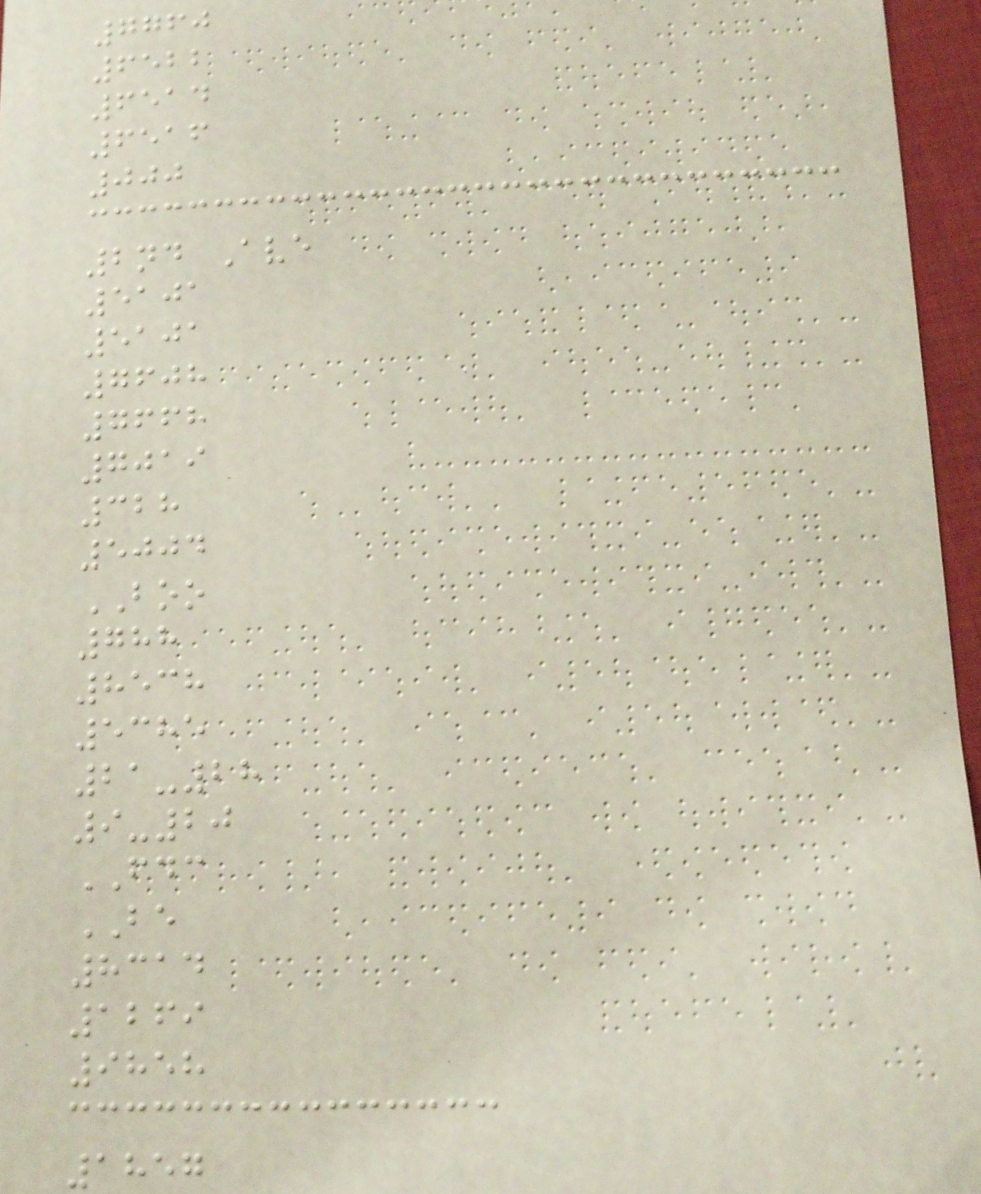7760
6522
6514
6516
000
2nd Ave
5101
5101
7608
7668
7019
328
5004
BOO
788
8538
5385
21-28
9-20
FDC
BE
8314
1269
9858
1857
